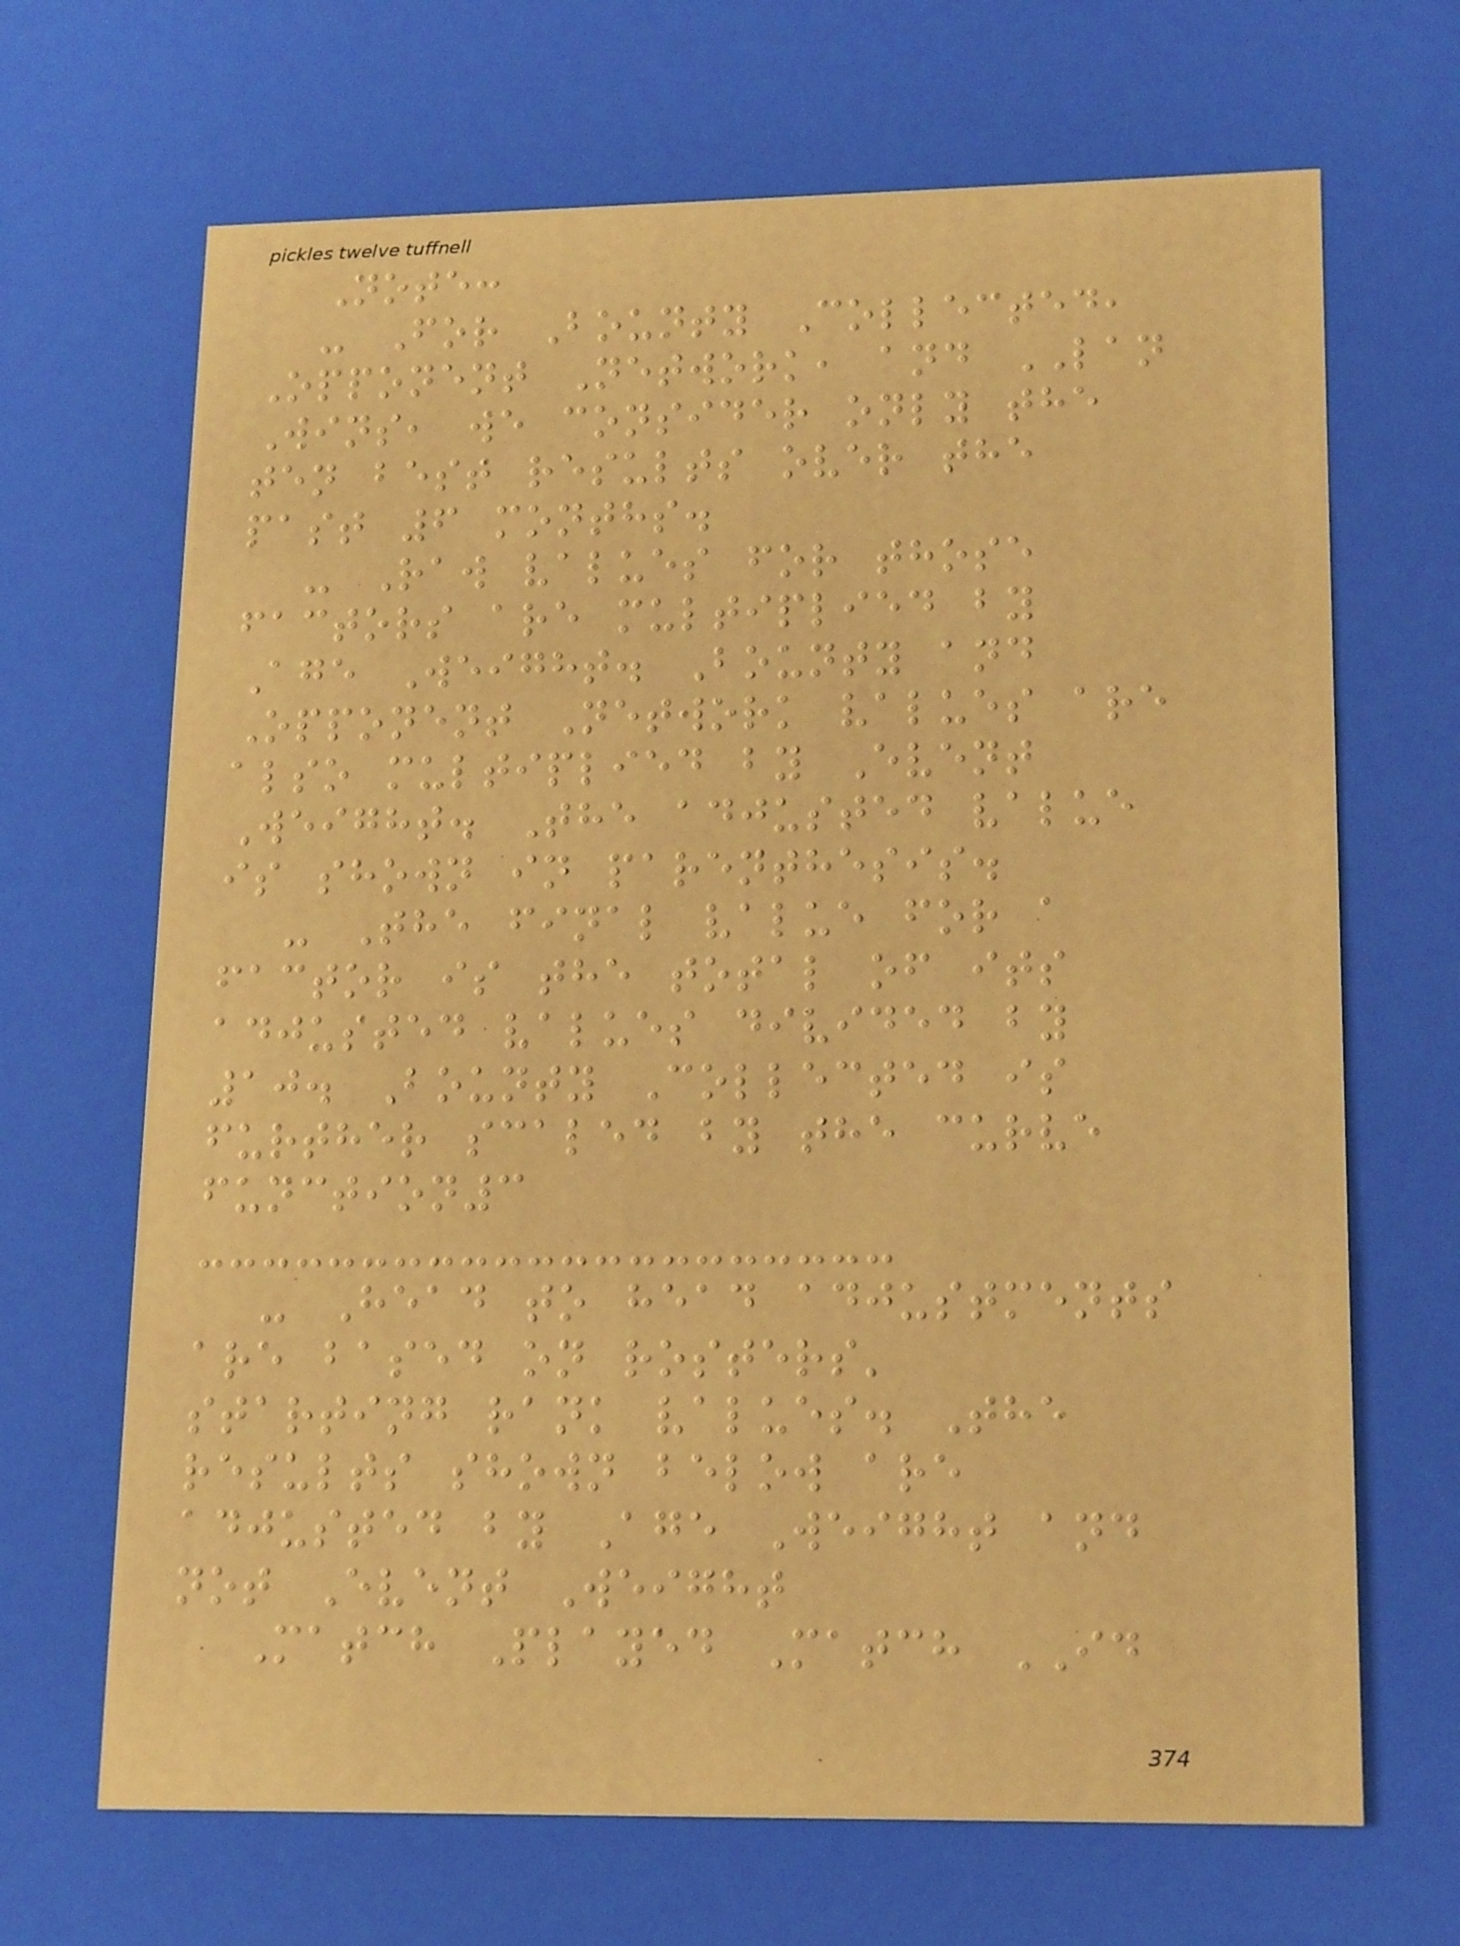Note:
- For Bounty Collected,
Opponent Network, and LAN
Wins, we consider only the
ten best results over the
past 6 months.
- Raw values for those
factors are multiplied by
Age Weight. Bounty and
Opponent Network values are
also multiplied by Event
Weight. The adjusted value
is shown in parenthesis.
- The final value for a
factor is the total of its
adjusted values divided by
10. Bounty Collected is
further scaled by the curve
function3
- Head to head adjustments
are based on rosters'
starting rank values. The
results shown below are
adjusted by Age Weight and
not Event Weight
Match Played Match ID
